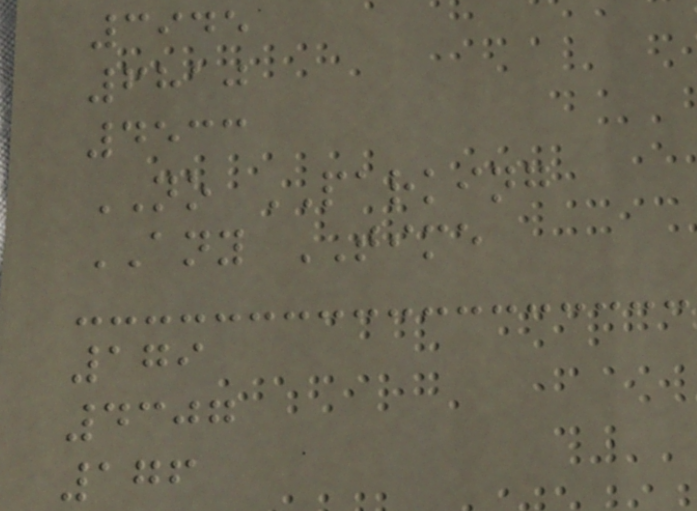3945
6810
4533
NO PARKING
ANY TIME
179
4307
176
